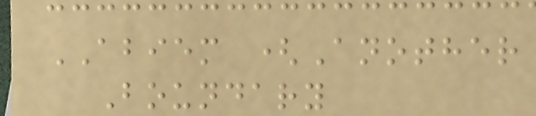ABIEM (Another
Boundary
